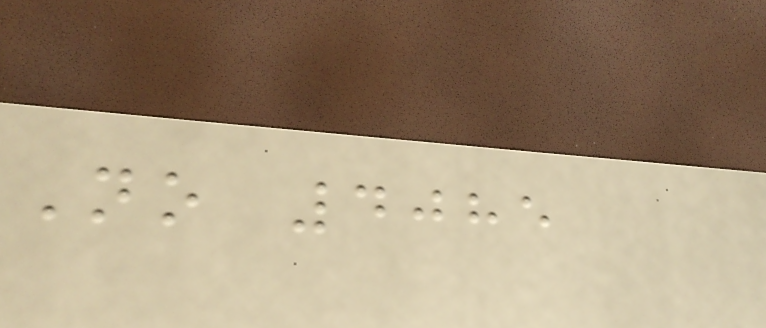No 4085
